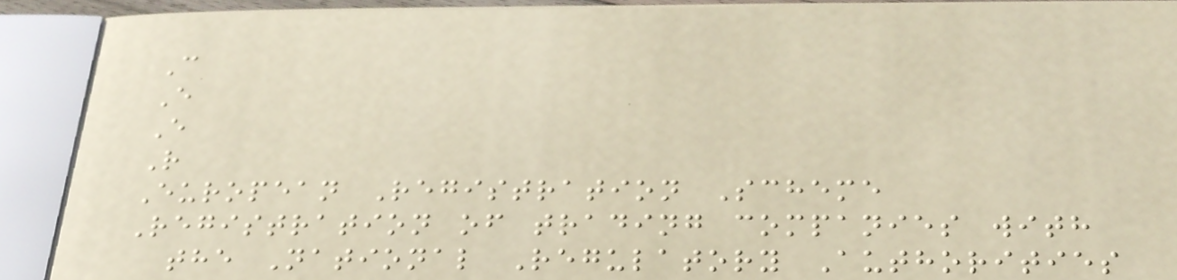C
E
E
R
European Registration Scheme
Registration of trading companies with
the National Regulatory Authorities
